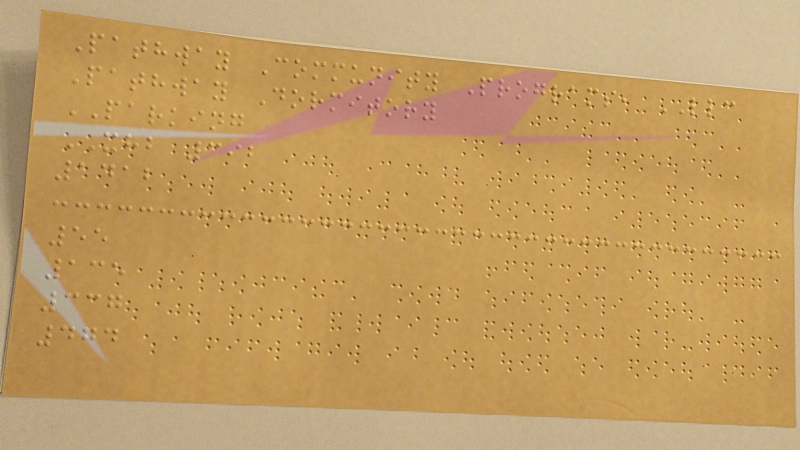Pathway Community Programs, LLC
Pathway Dormitory
PARKING
XHB 392
1412
55
135
337
474
